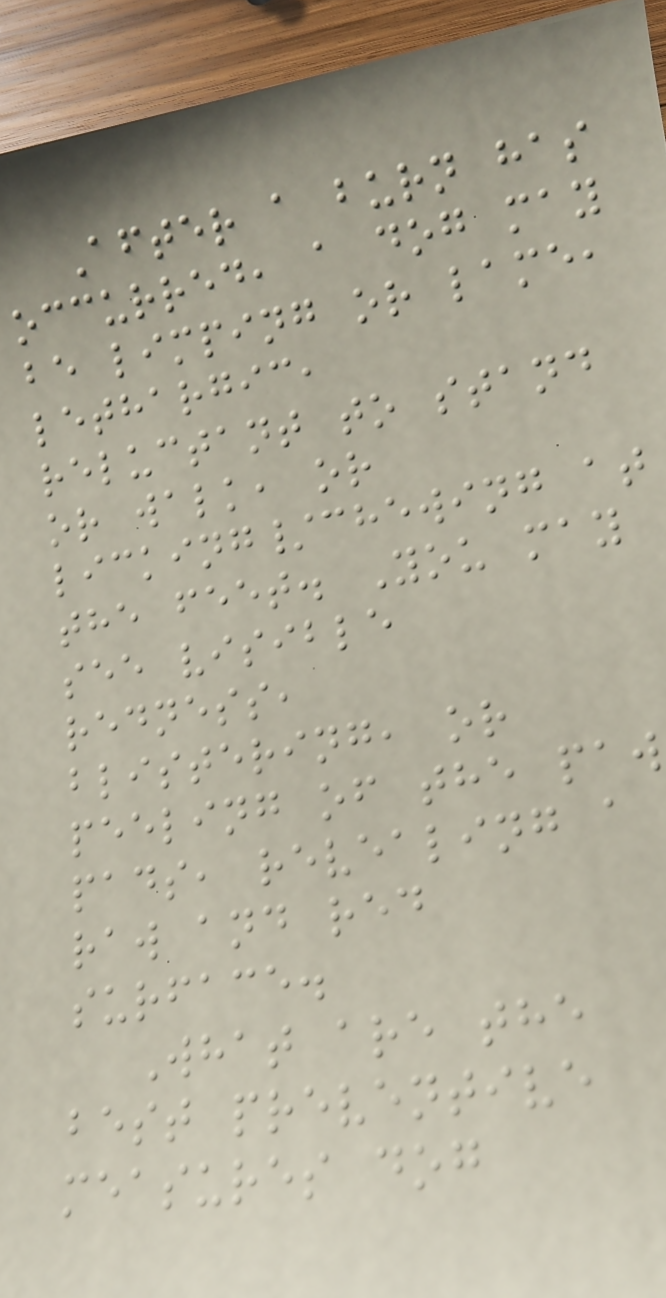After a burn has
occurred, a dog may
be limping or lame,
lethargic,
reluctant to stand
or walk, or
licking/chewing at
the feet. You may
see visible
redness,
blistering, or
peeling of the paw
pads, revealing a
raw and red
surface.
What are the
best preventive
measures dog
